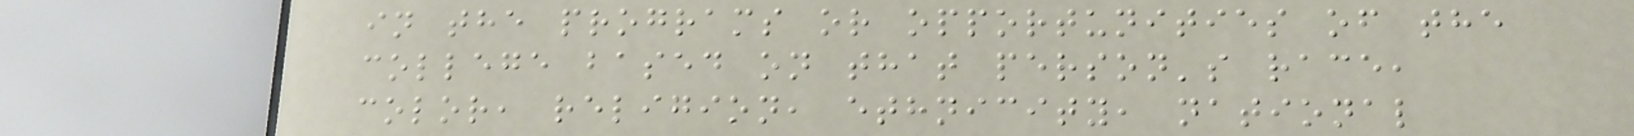in the programs or opportunities of the
college based on that person's race,
color, religion, ethnicity, national
